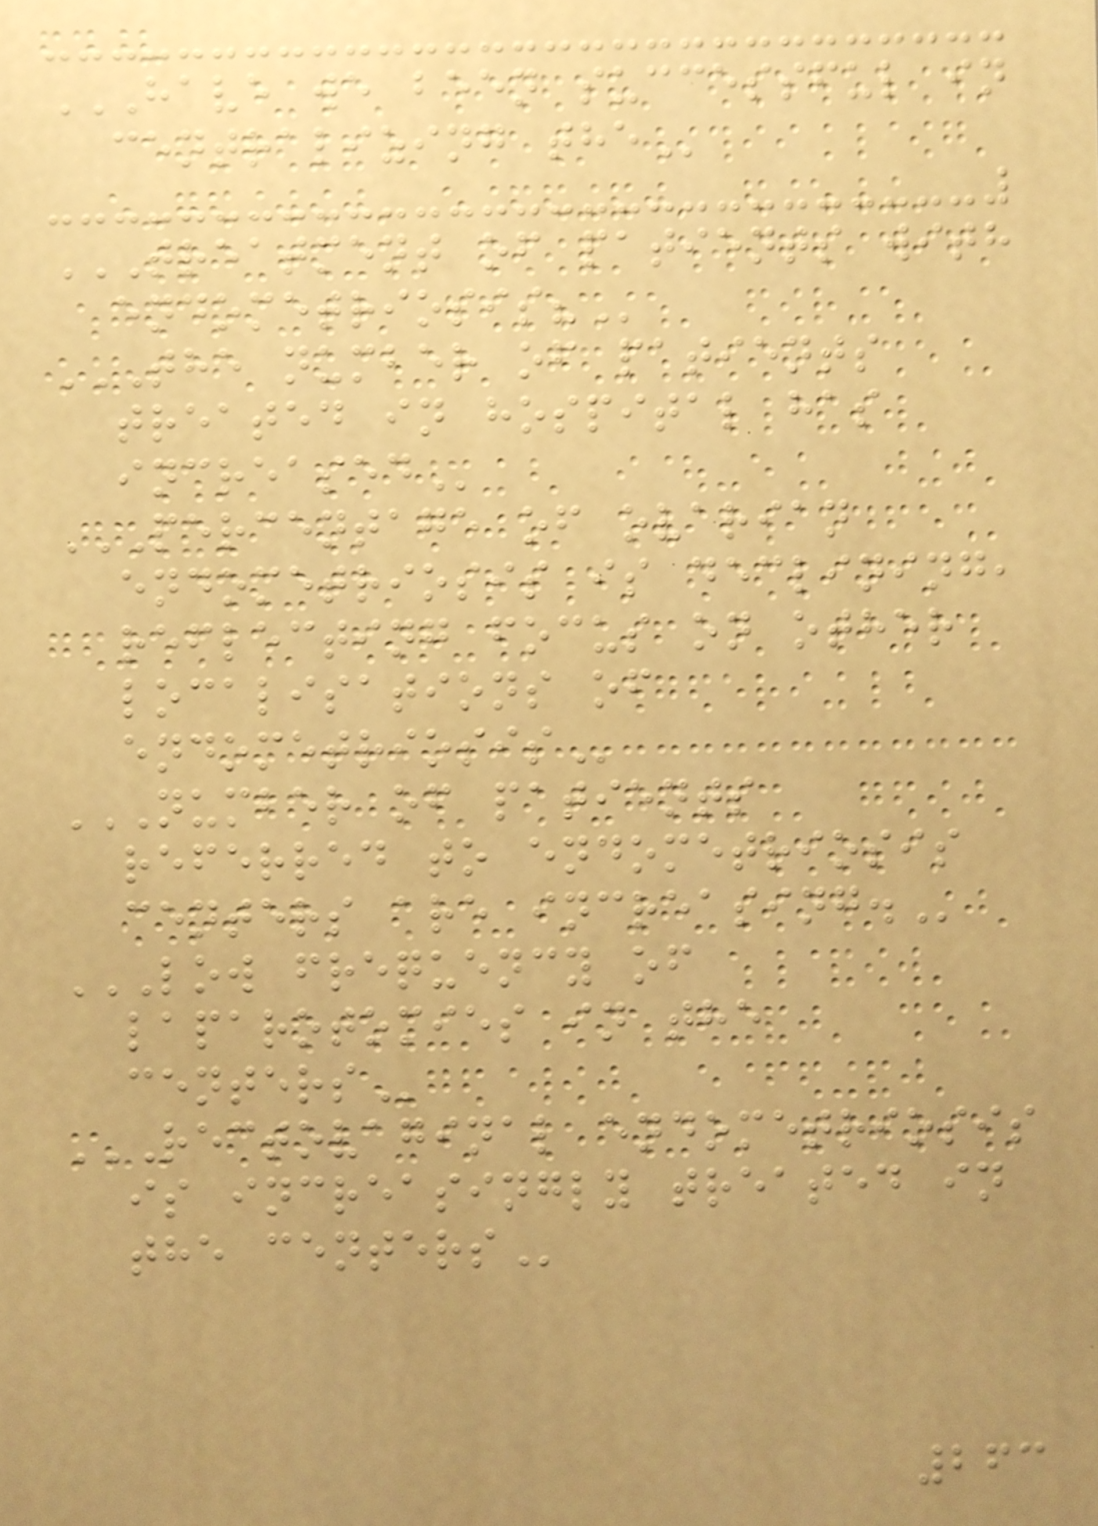HAVE WE BEEN SUCCESSFUL IN
CENTRALIZING THE
TREATMENT OF PATIENTS WITH
ENDOMETRIOSIS?
THE NUMBER OF PATIENTS
TREATED IN HOSPITAL HAS
INCREASED
PERCENTAGE OF OVARIAN
ENDOMETRIOSIS IS DECLINING,
REFLECTING FOCUS ON OTHER
LOCALISATIONS OF
ENDOMETRIOSIS
NUMBER OF PATIENTS
REFERRED TO ENDOMETRIOSIS
CENTERS ARE INCREASING.
LOW FREQUENCY OF
LAPAROTOMIES IN THE
CENTERS
RECTOVAGINAL ENDOMETRIOSIS
IS INCREASINGLY TREATED IN
THE CENTERS
263
